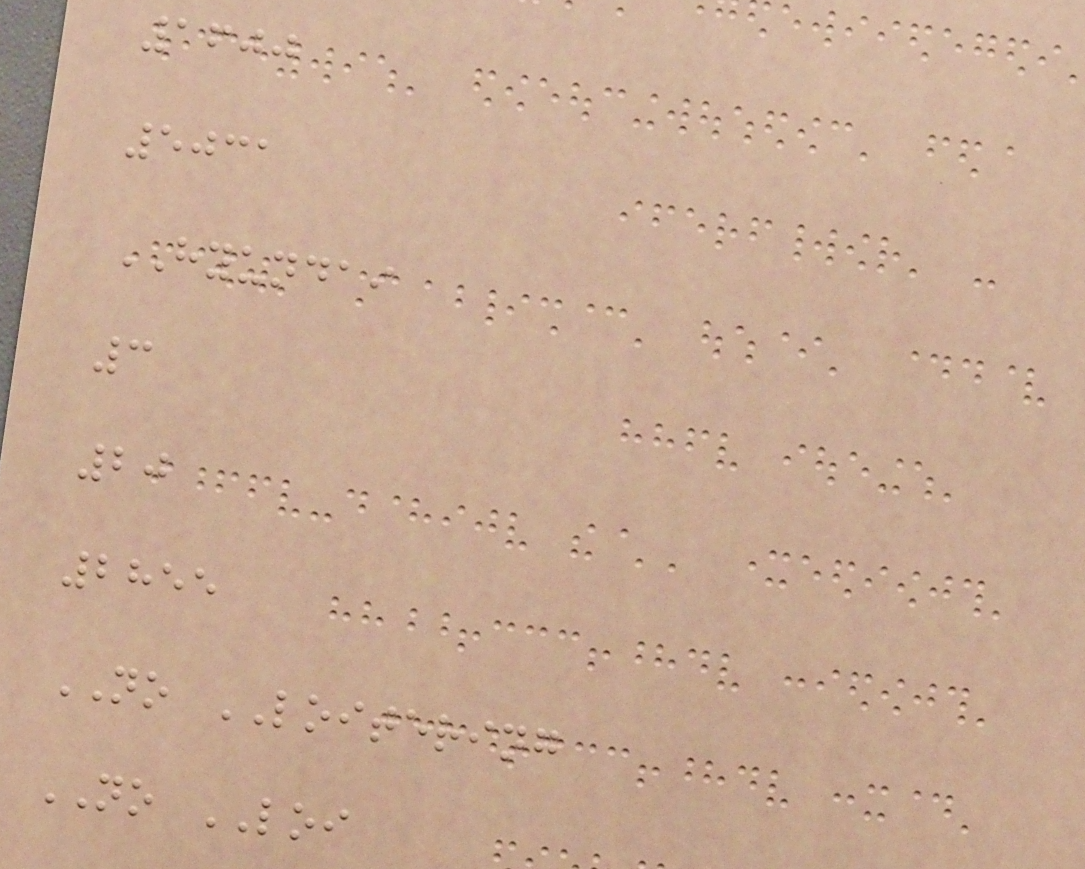1600
5031
HYUNDAI
3
20
2855
NO LOITERING
NO LOI
